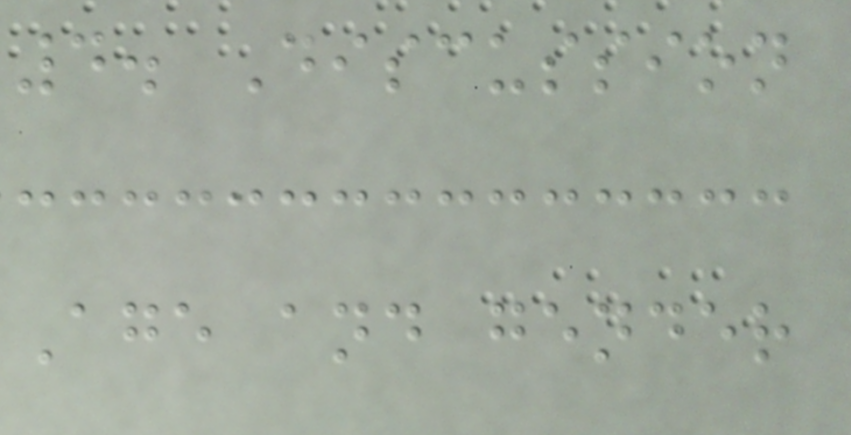4. Discussion
Age and gender
